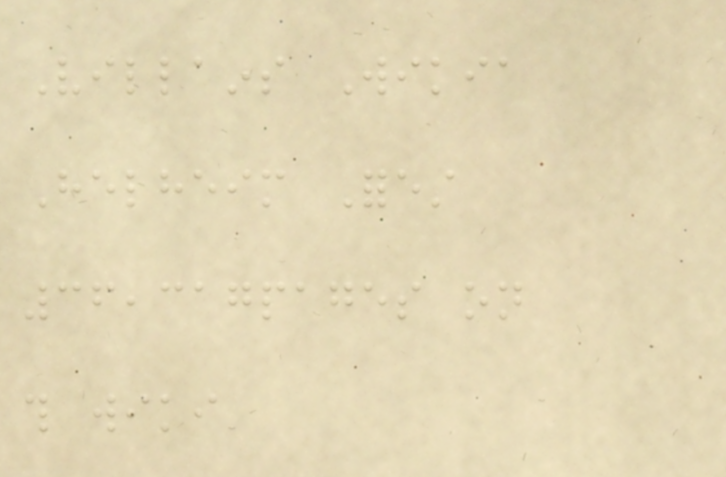Villains Wikia
Helheim Forest
36,317pages on
this wiki
